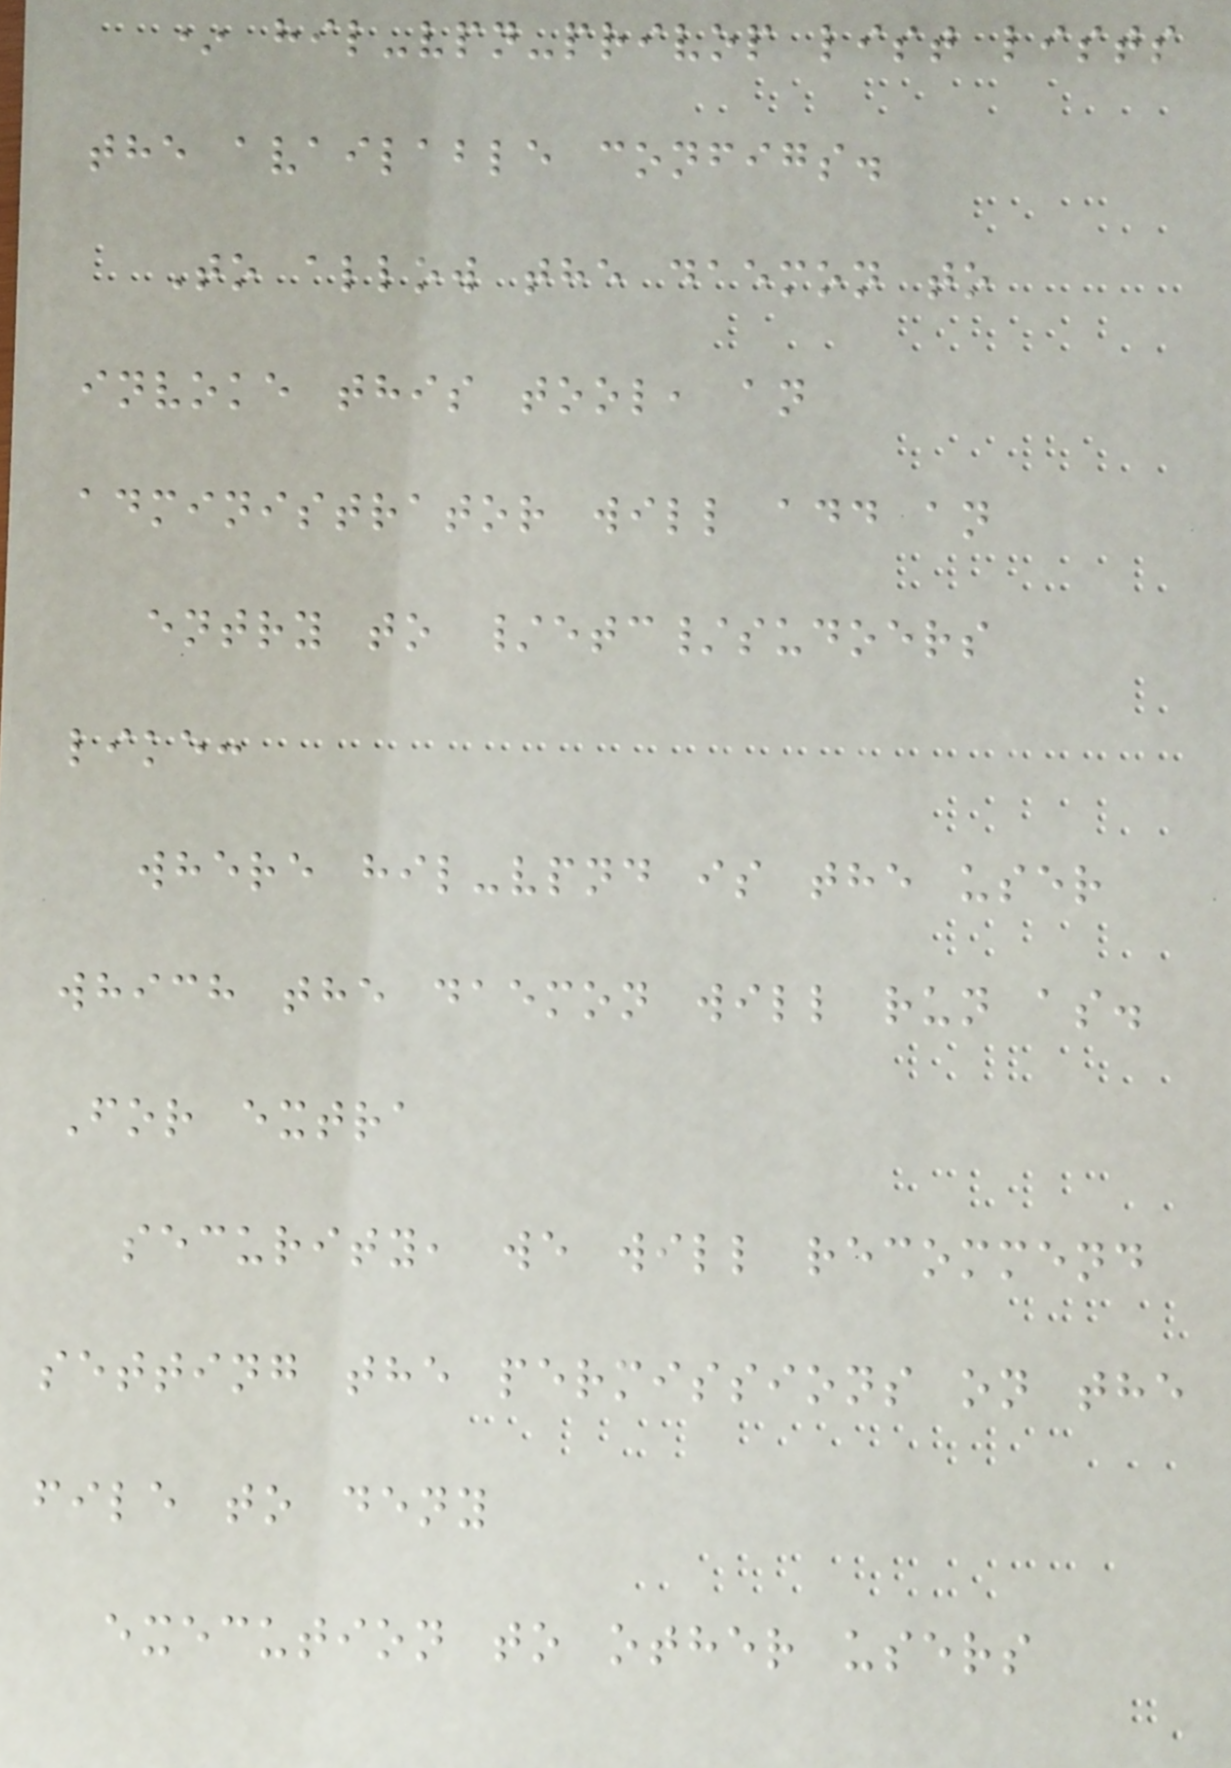* hil-vpn-privop list lists
the available configs.
To allow the daemon to
invoke this tool, an
administrator will add an
entry to /etc/sudoers
like:
where hil-vpnd is the user
which the daemon will run as.
For extra
security, we will recommend
setting the permissions on the
file to deny
execution to other users
